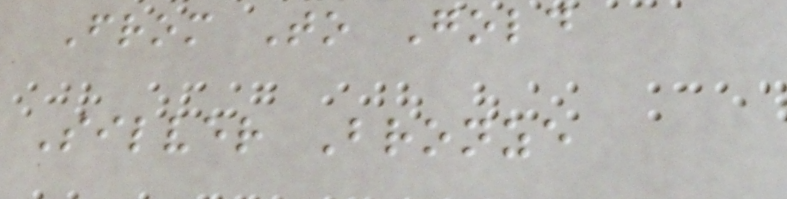From To Gold
Silver Bronze
